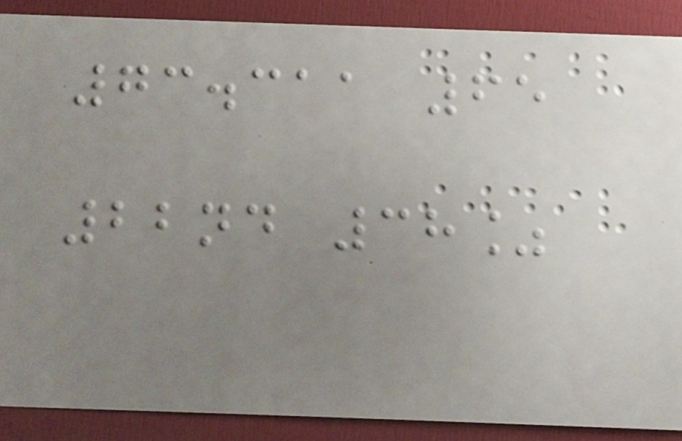73.311 65
22nd 38%
